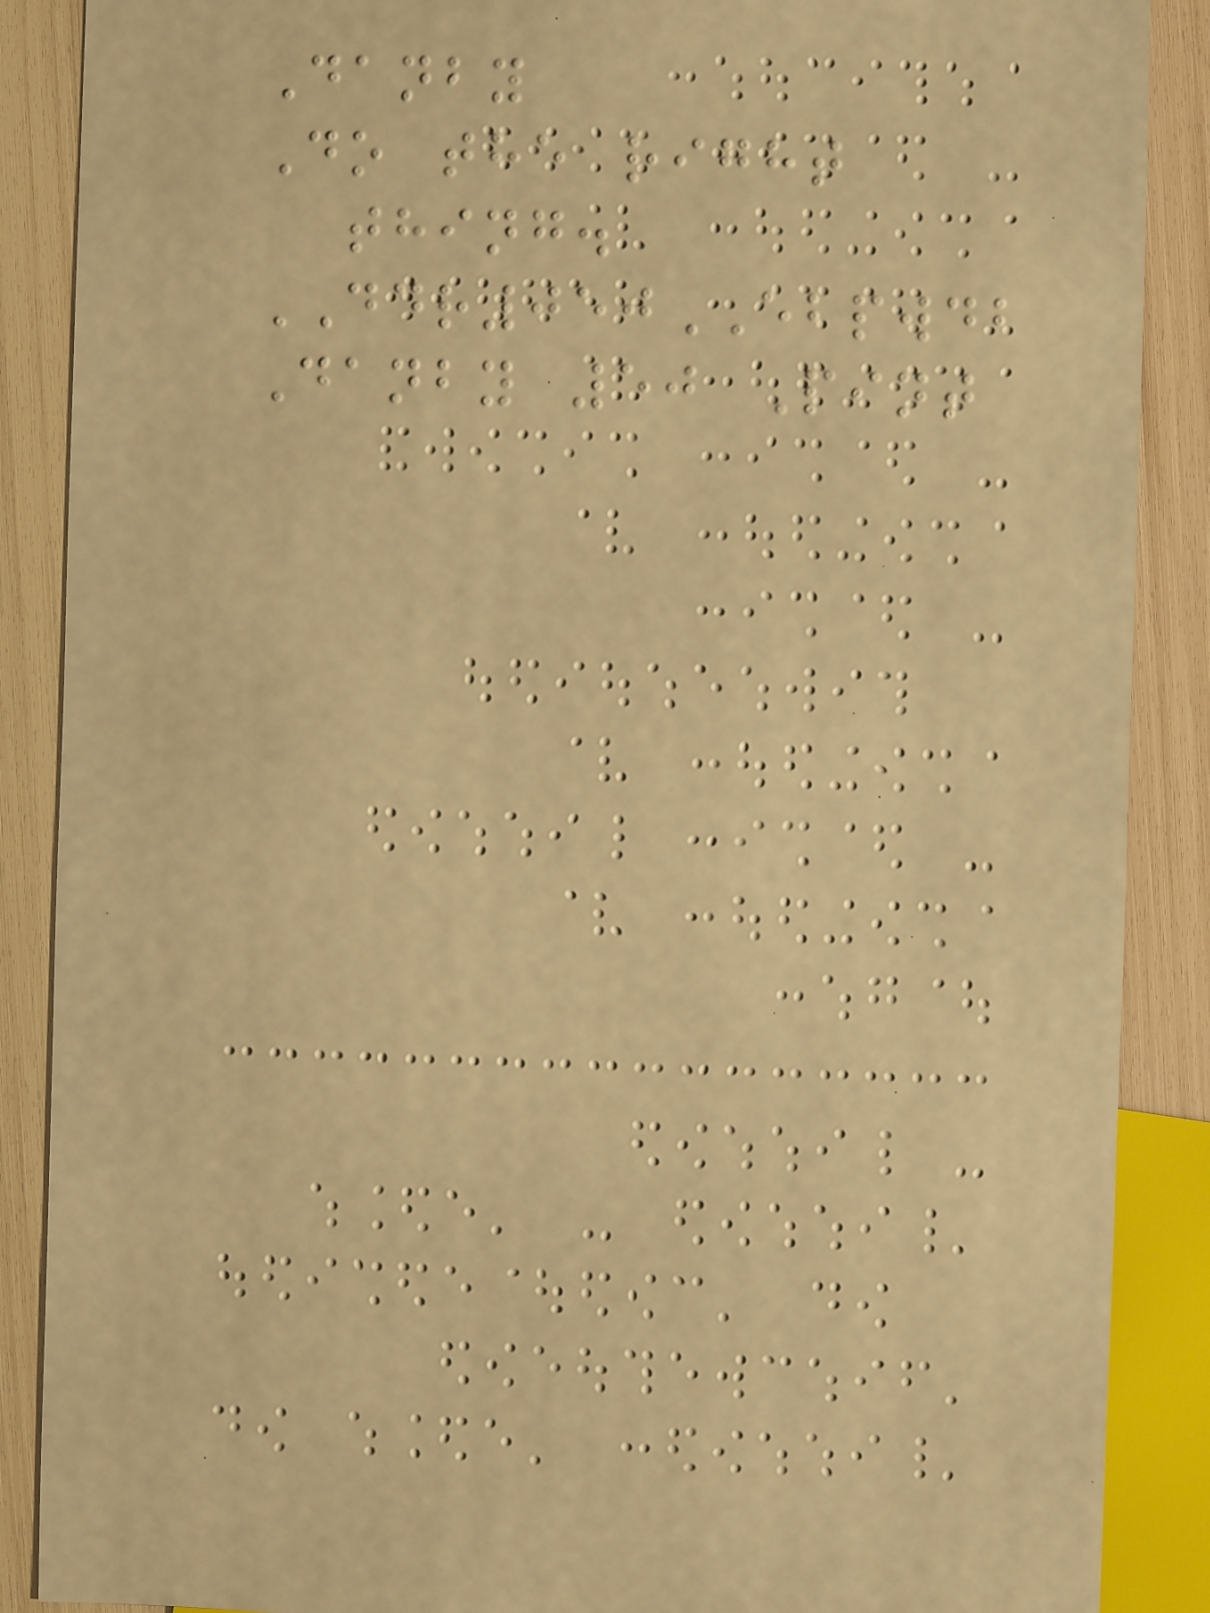Danby
Do the right
thing.
DDR050EBPWDB
Danby 50 Pint
